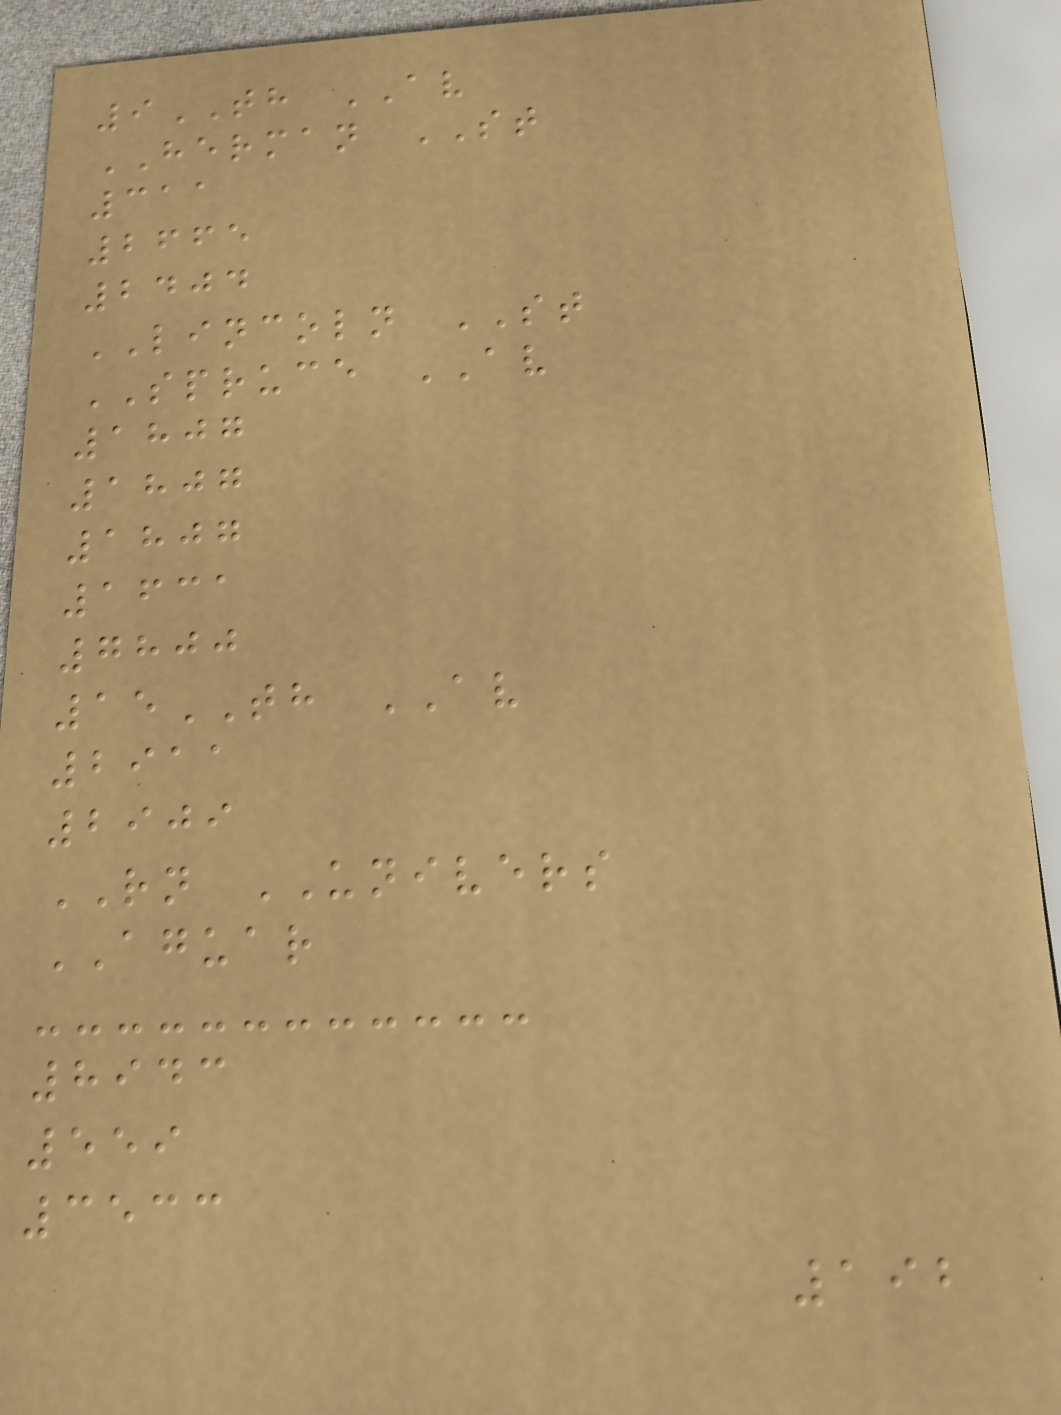9TH AV
HERMAN ST
311
2665
2404
LINCOLN ST
SPRUCE AV
1807
1807
1807
1631
7800
15TH AV
2911
2909
RN UNIVERS
AGUAR
8943
559
3533
192
